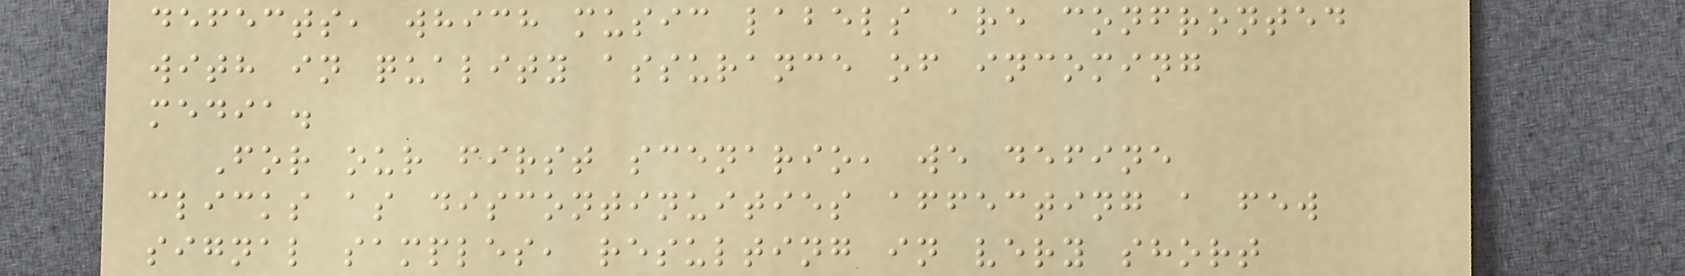defects, which music labels are confronted
with in quality assurance of incoming
media.
For our first scenario, we define
clicks as discontinuities affecting a few
signal samples, resulting in very short
